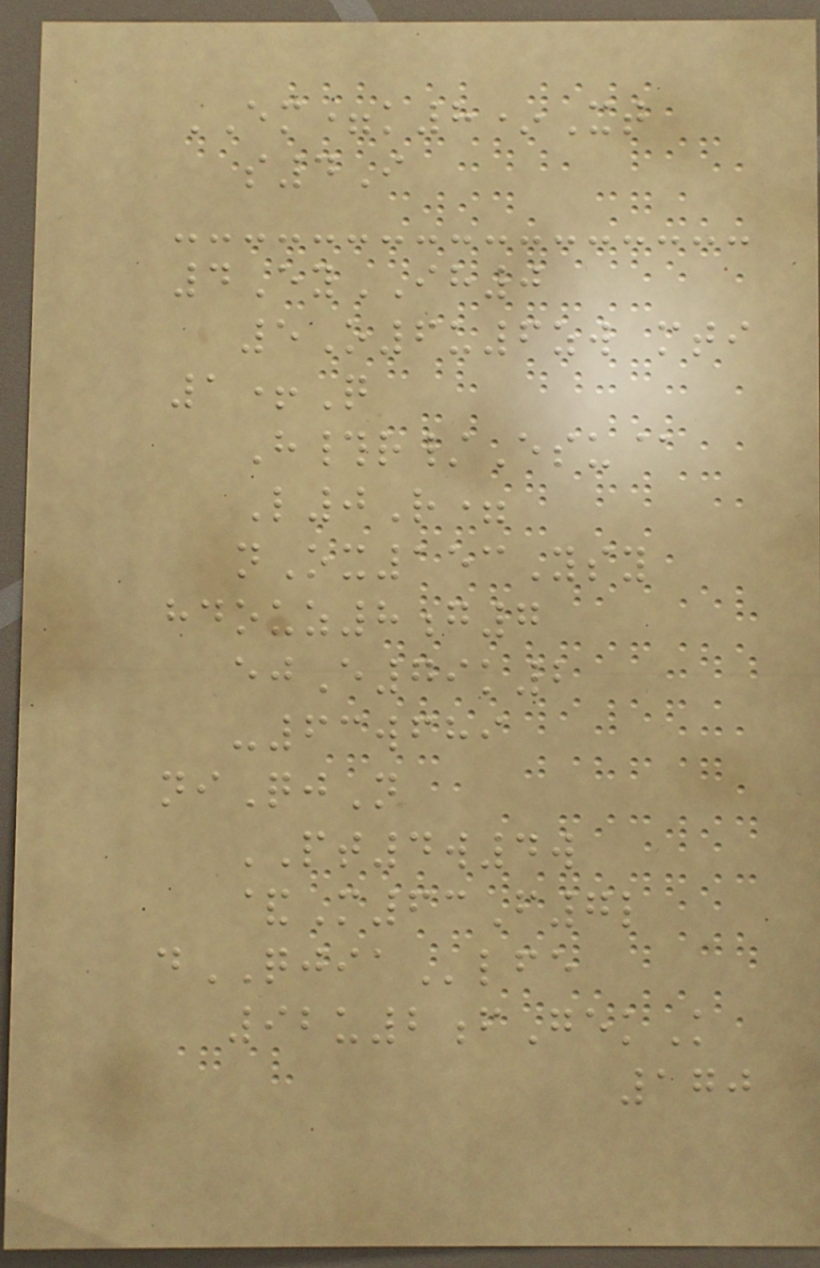EM=k8*Xt
s4I
4EyIH0
5O6u6zw mti
1+Q
H#r/Esu@
L0R=
nOx153Ysy
hdouz8g7
ejE79k2
-63wfhi
niQjN
PT4w4w
&M63F7l
dQJIAlfe
92u2fGekK
170
